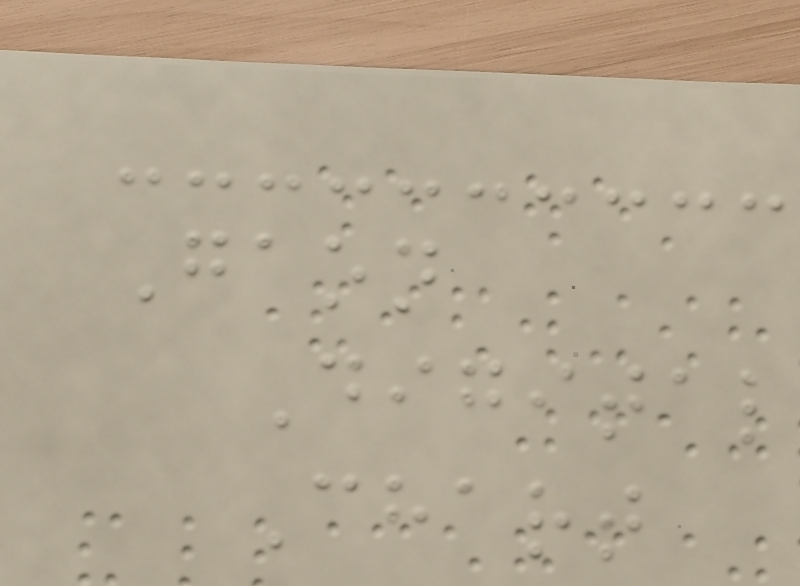Gaon
Digital
Chart
